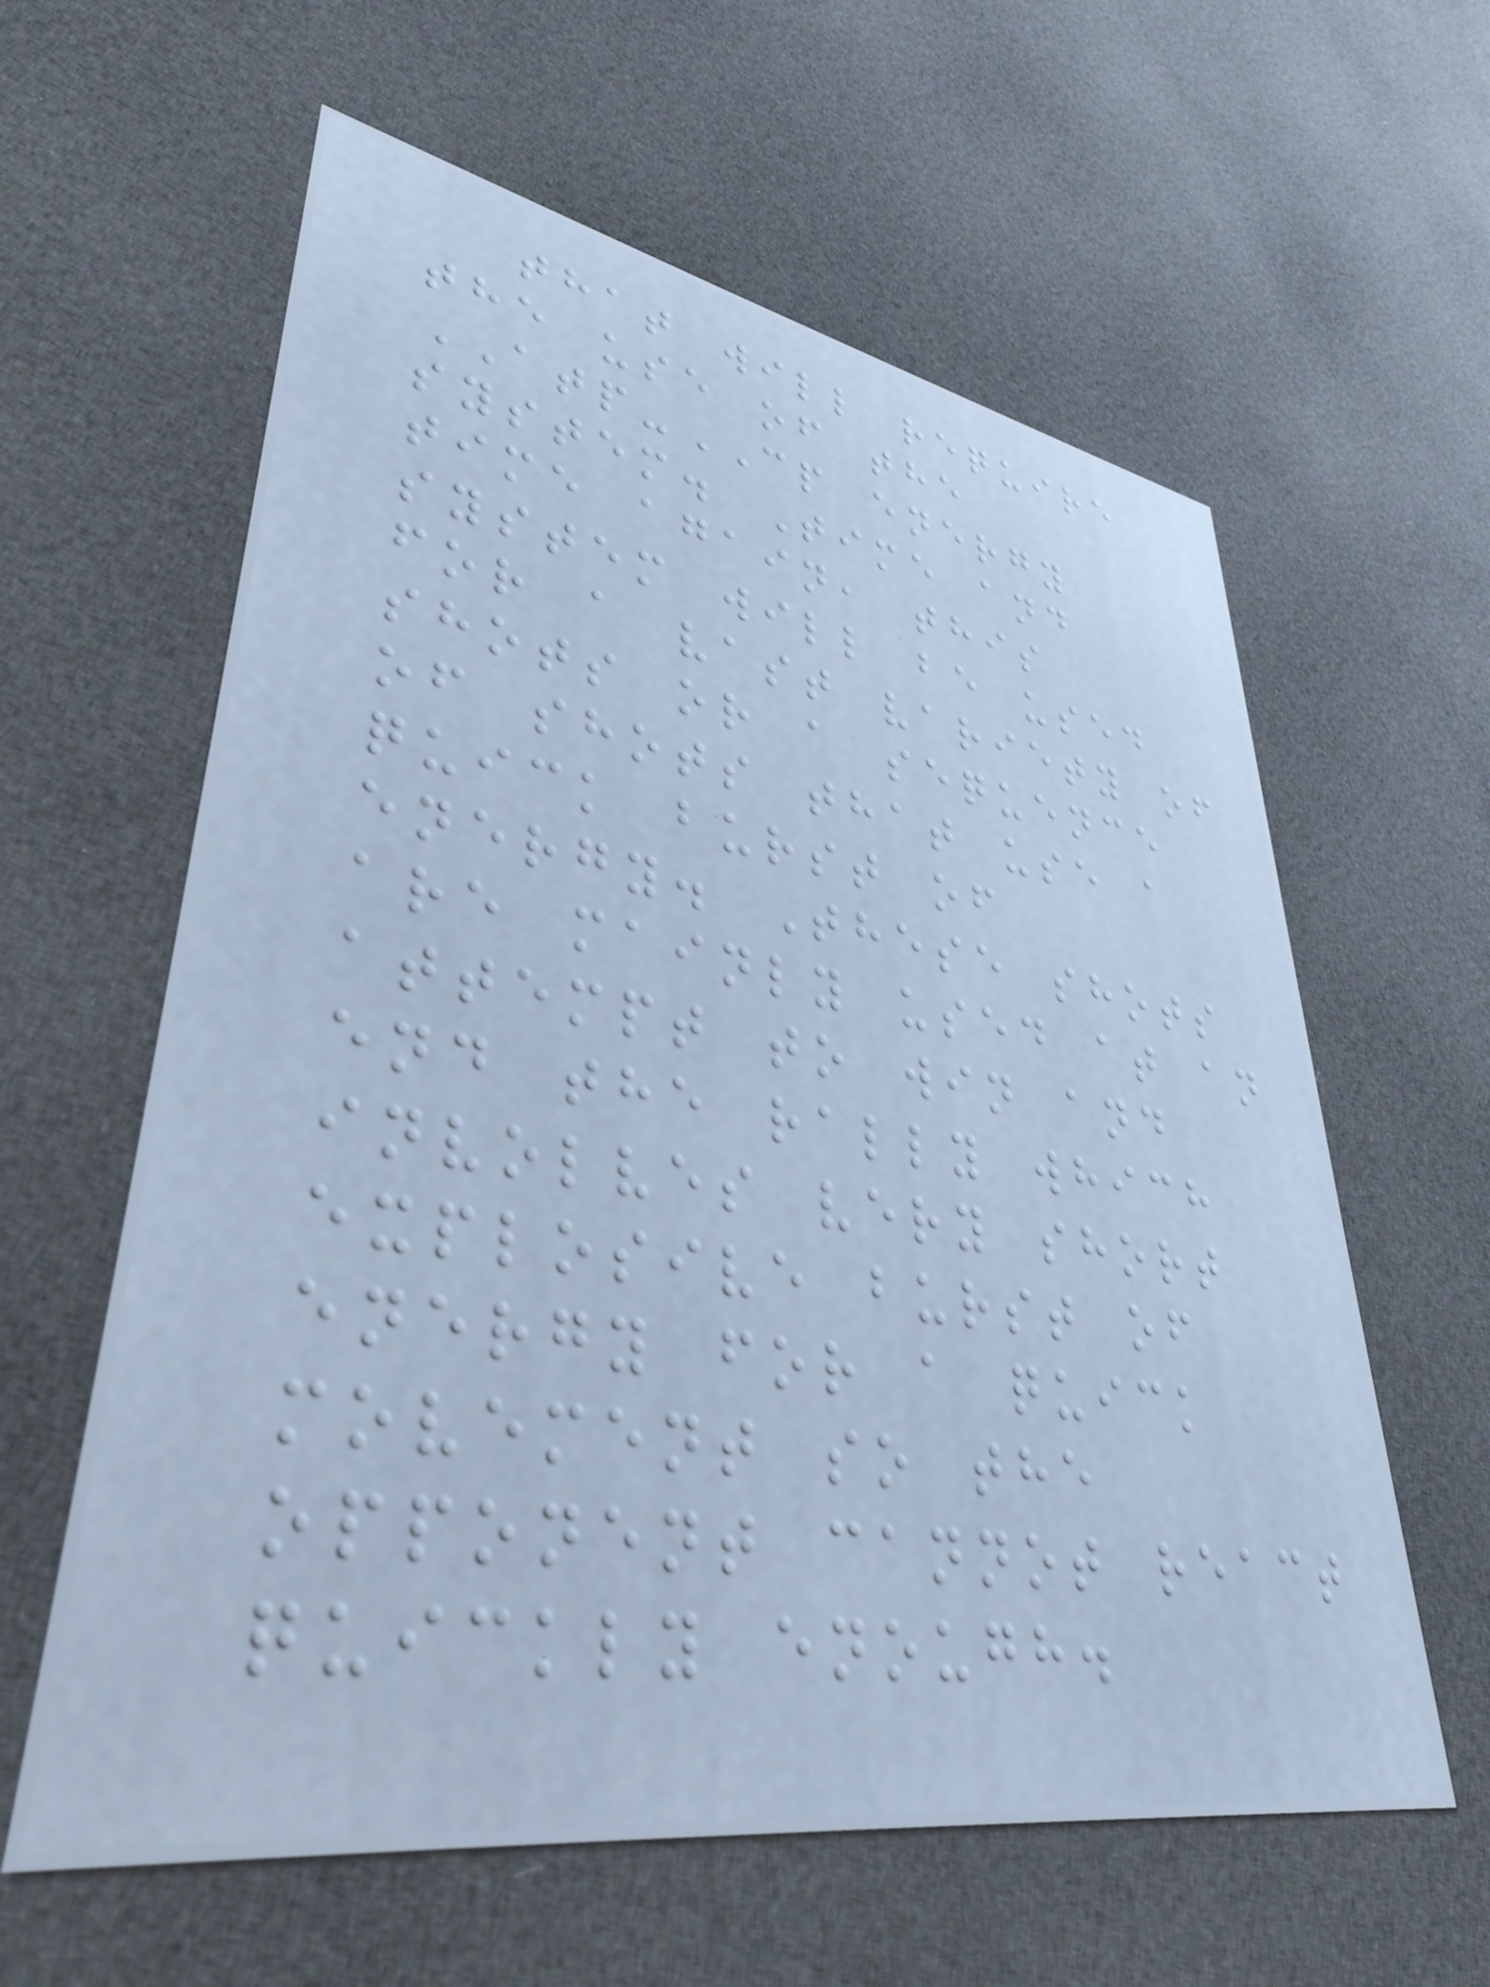that will require
the use of the
ATP-CP energy
system. Time and
time again, this
system will be used
for a vast variety of
shots or a sequence
of shots that use a
quick burst of
energy. These shots
are mainly used at an
attempt to win and
end the rally which
involves very short
explosive burst of
energy for a quick
movement so the
opponent cannot react
quickly enough.
